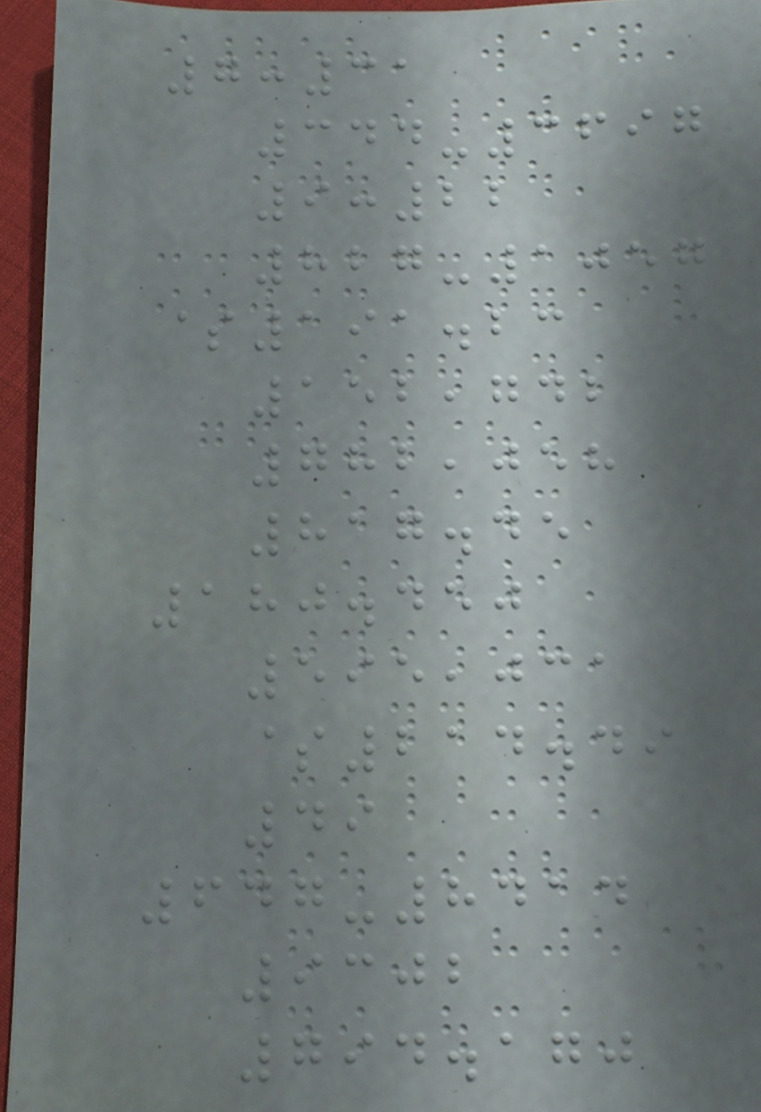7:31
344-3697
9:22
827-1057
$191.23
152,742
782,058
817.45
180.450
595,031
$214.49
49
647-8414
9302
794.170
